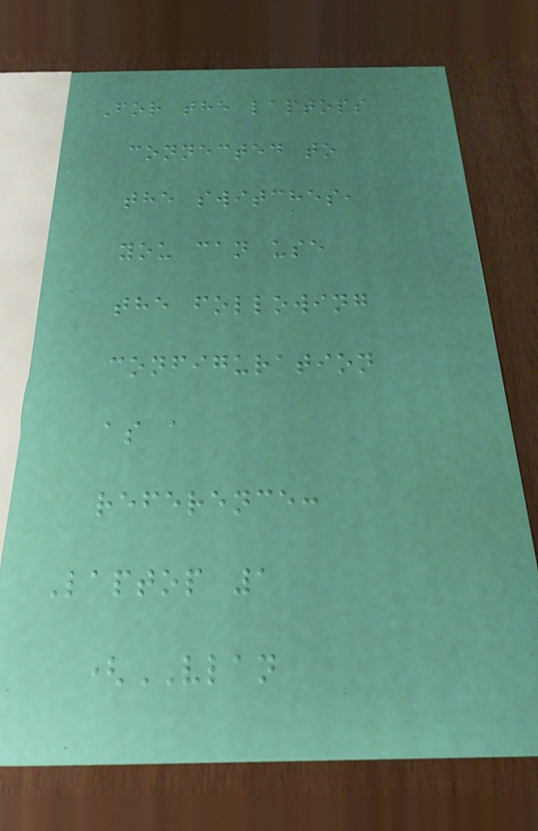For the laptops
connected to
the switches,
you can use
the following
configuration
as a
reference:
Laptop 1
(VLAN
